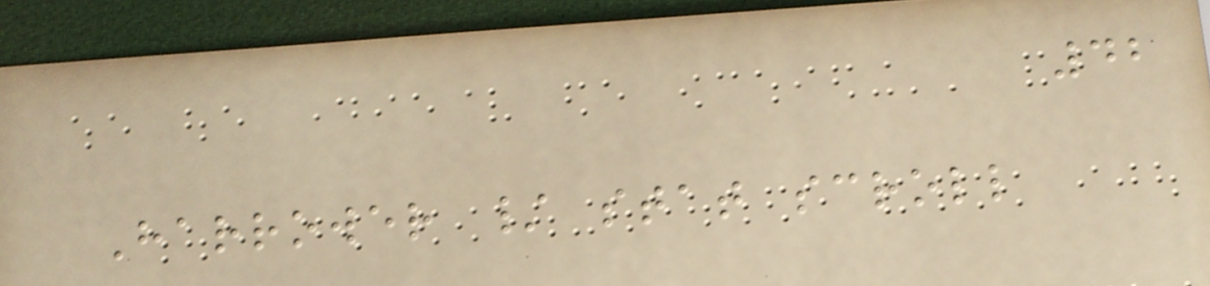42
Harrower / stat scroll
